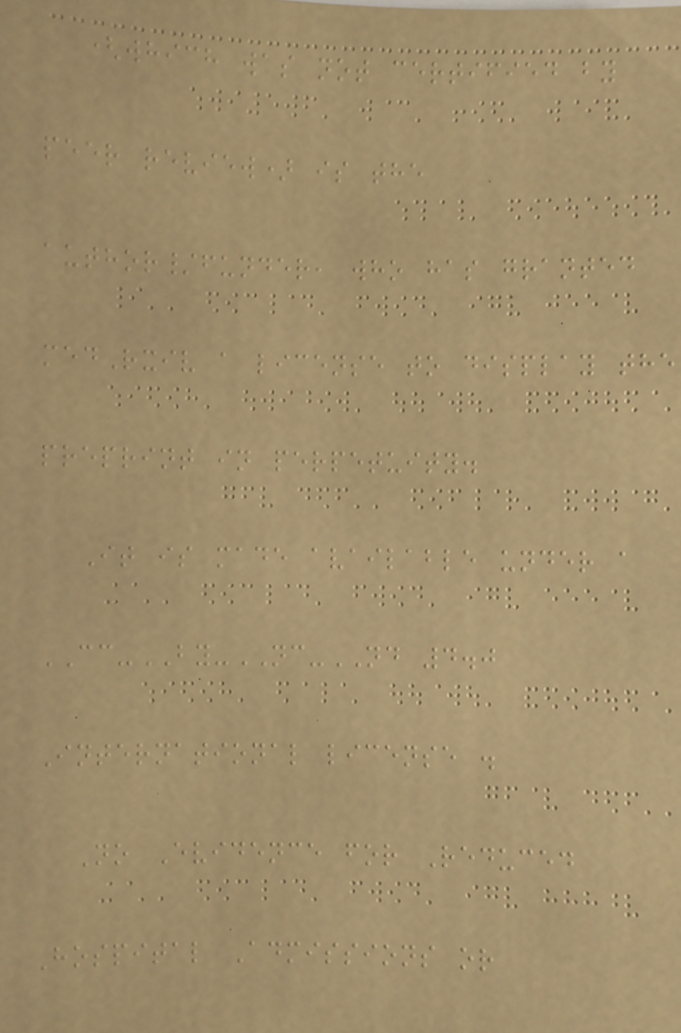(which was not certified by
peer review) is the
author/funder, who has granted
medRxiv a license to display the
preprint in perpetuity.
It is made available under a
CC-BY-NC-ND 4.0
International license .
No Evidence for Reduced
Hospital Admissions or
